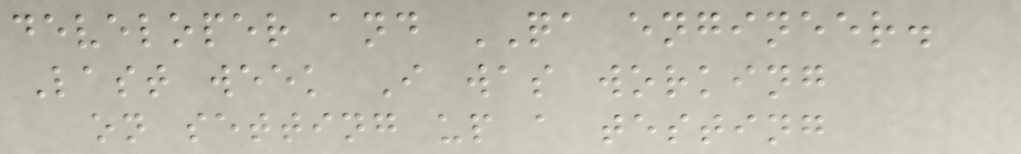developer and QA engineer.
Last week I was working
on setting up a testing
